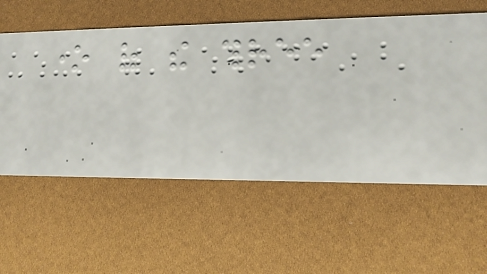one of the three
